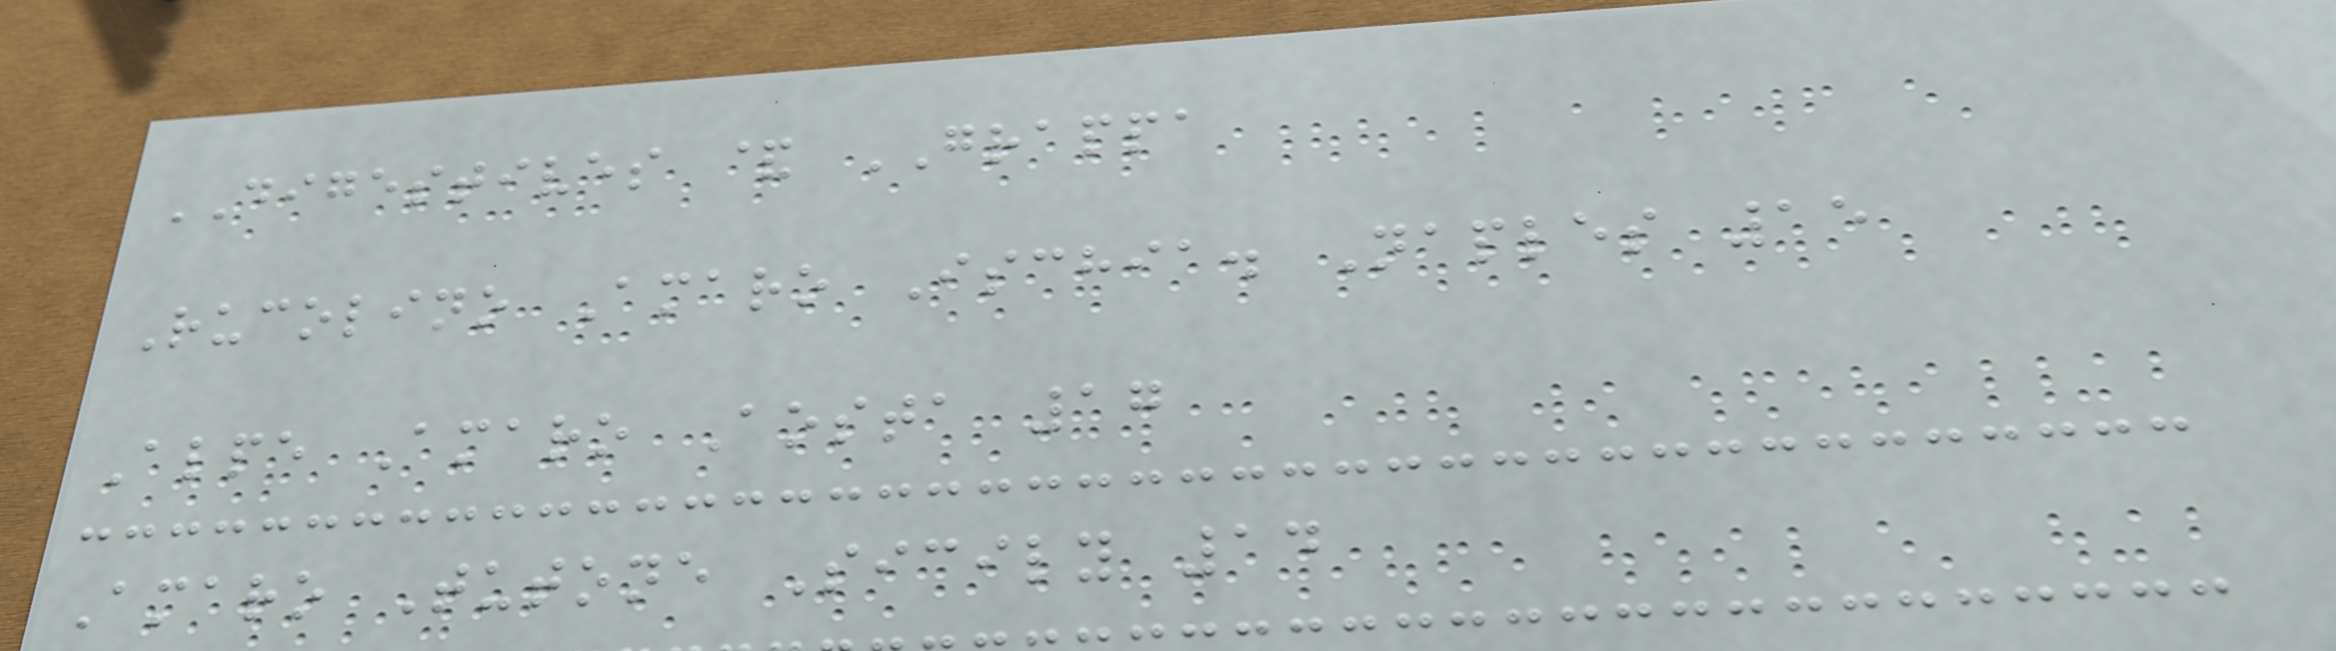DIGESTIVES & GRAPPA
Rucolino Amaro Ischia. Naples 15
Alpe Amaro Aosta 17
Amaro Tutone Sicily 14
